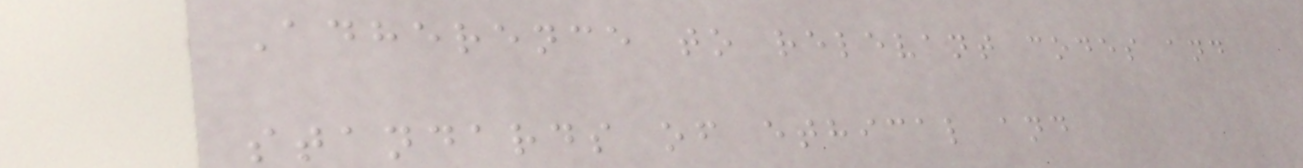Adherence to relevant codes and
standards of ethical and
